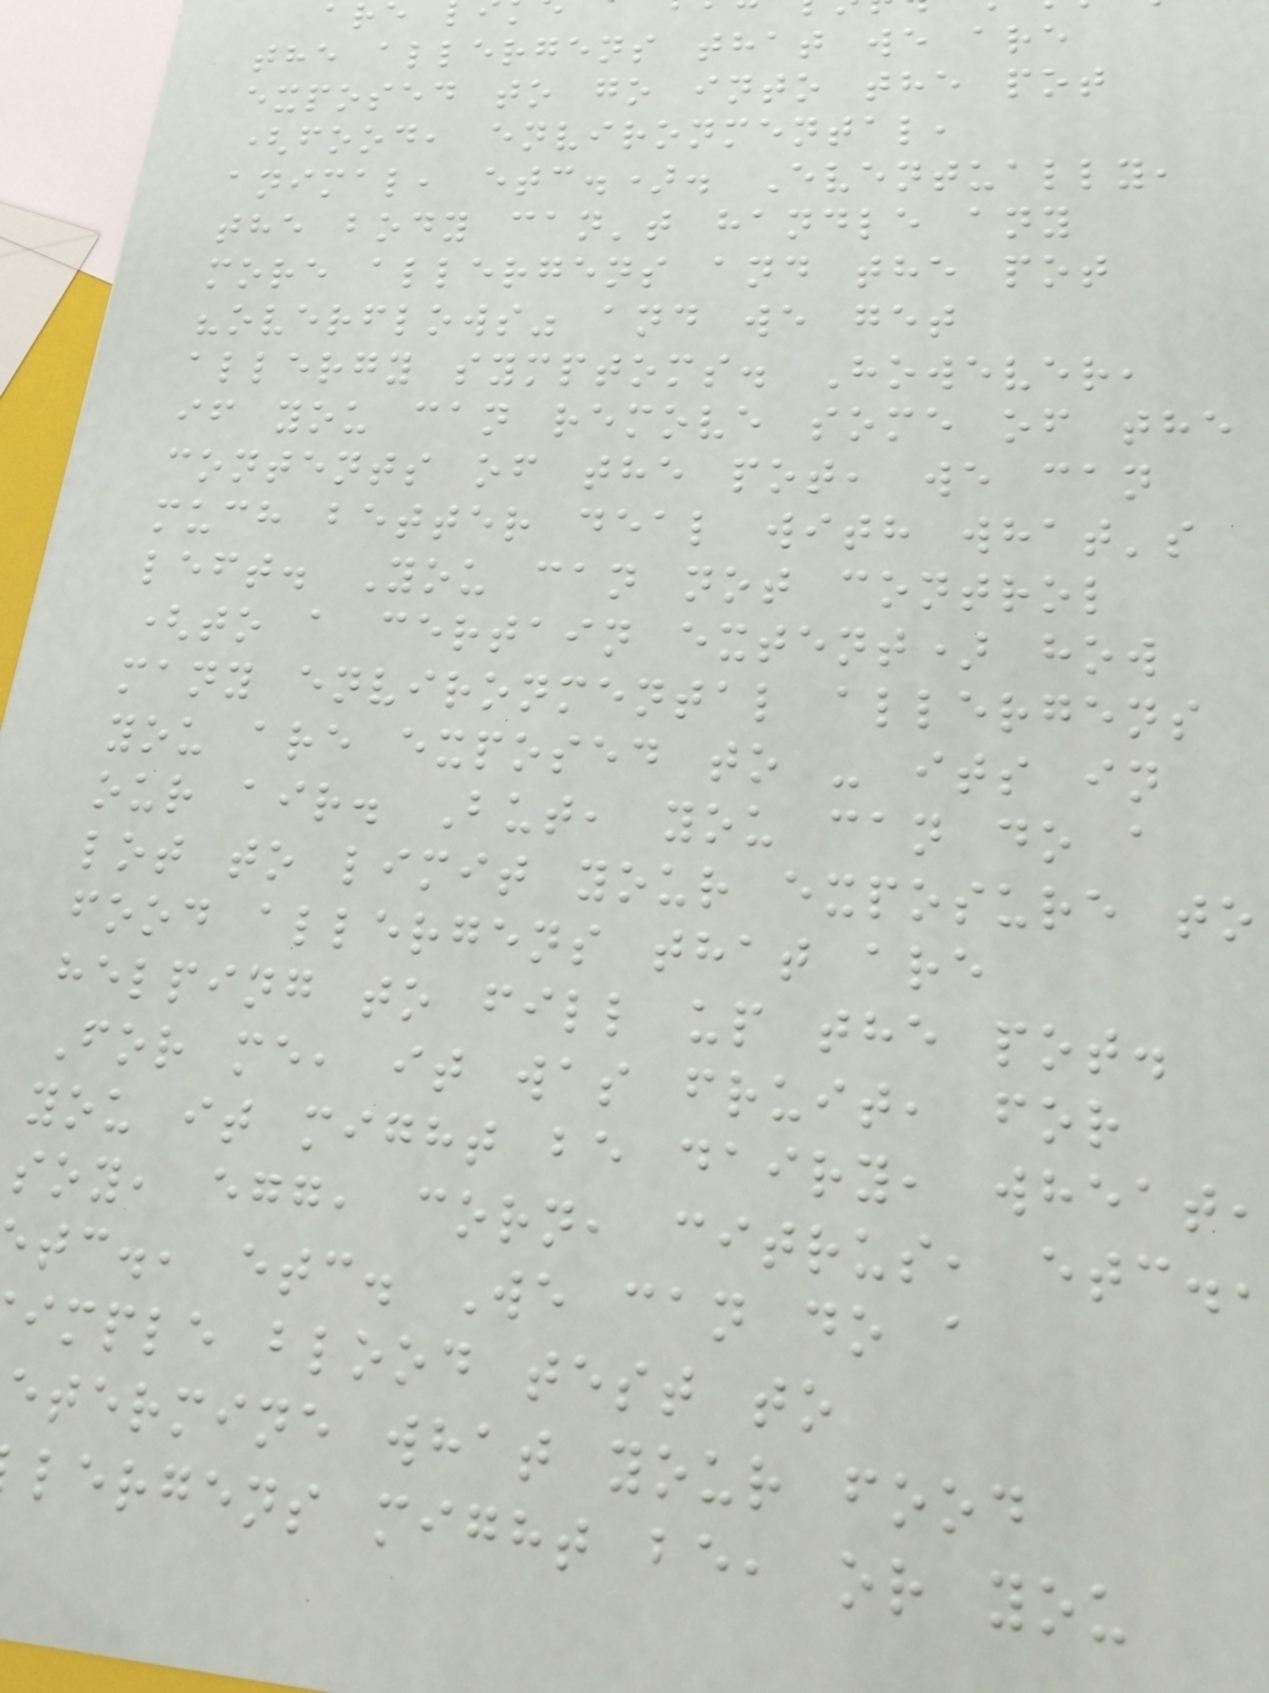the allergens that we are
exposed to go into the pot
(food, environmental,
animal, etc.). Eventually,
the body can't handle any
more allergens and the pot
"overflows" and we get
allergy symptoms. However,
if you can remove some of the
contents of the pot, we can
much better deal with what's
left. You can not control
(to a certain extent) how
many environmental allergens
you are exposed to - its in
our air. But, you can do a
lot to limit your exposure to
food allergens that are
helping to fill up the pot.
For me, it was fruit, for
you it might be dairy, wheat,
soy, egg, corn, citrus, etc.
tc., etc. We can do a
imple blood test to
etermine what your food
lergens might be, or you
